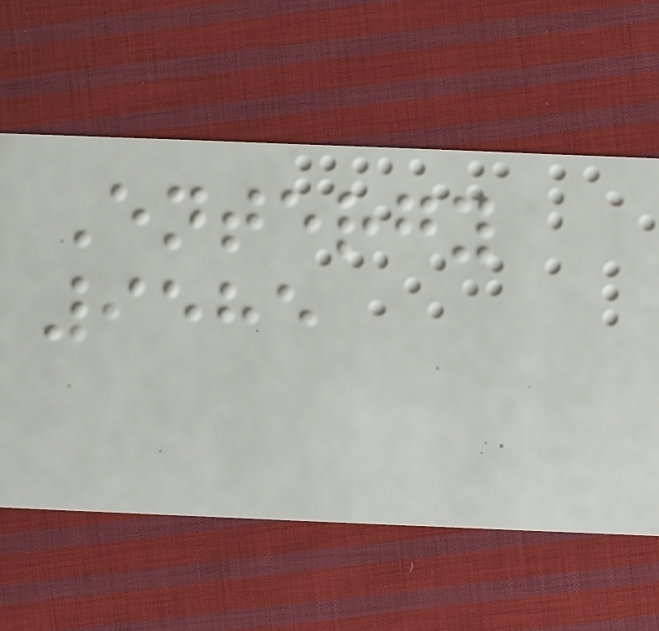Entergy
9585
